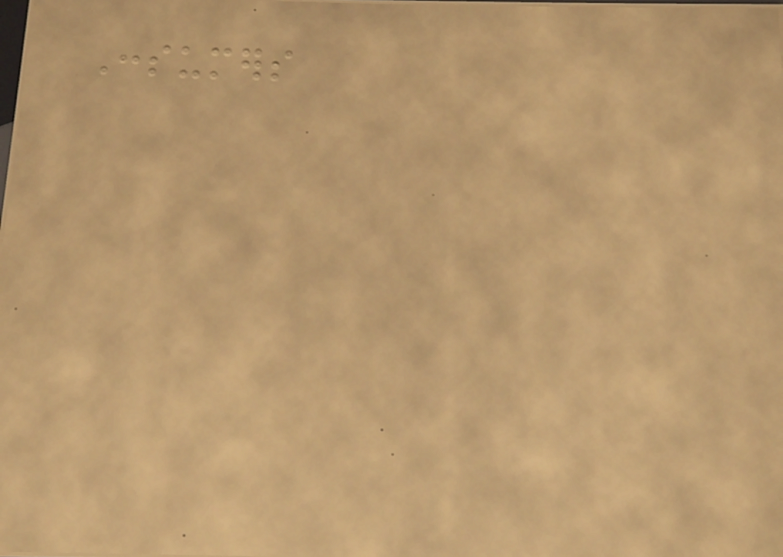Consumers
